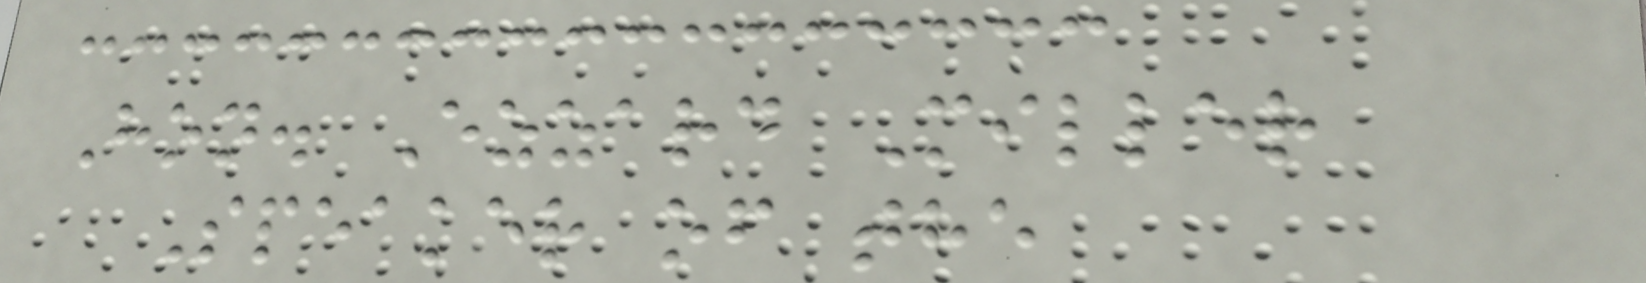Hon. Ezzard Miller
Speaker of the
